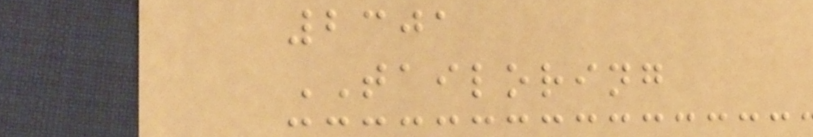2301
TAILORING
